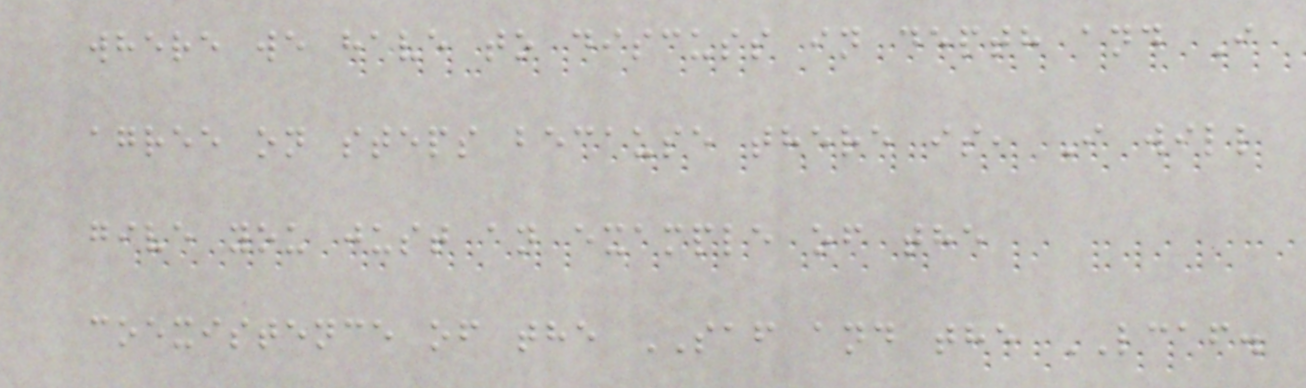where we have to discuss in depth and I
agree on steps because there is, I will
give you just an example of the
coexistence of the SAF and the LCAF.
